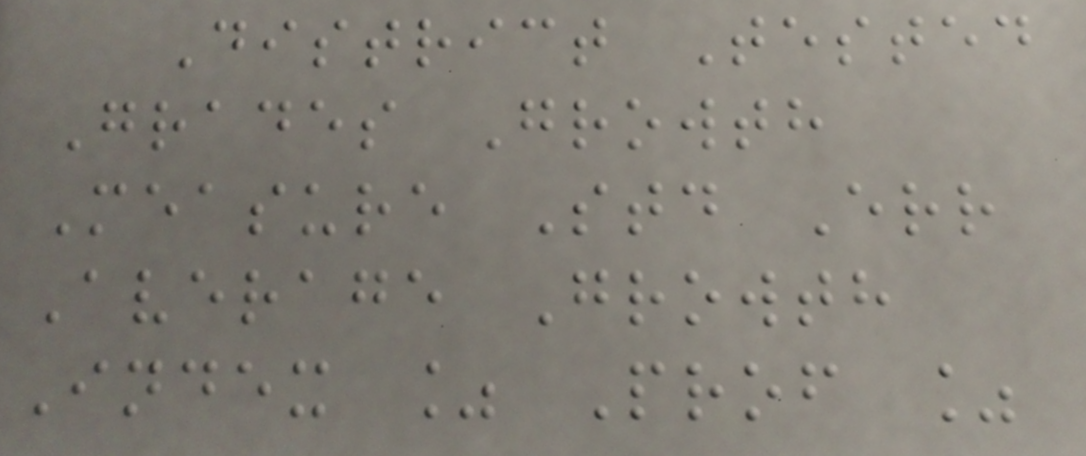District Tested
Grades Growth
Measure Std Err
Average Growth
Index % Prof %
